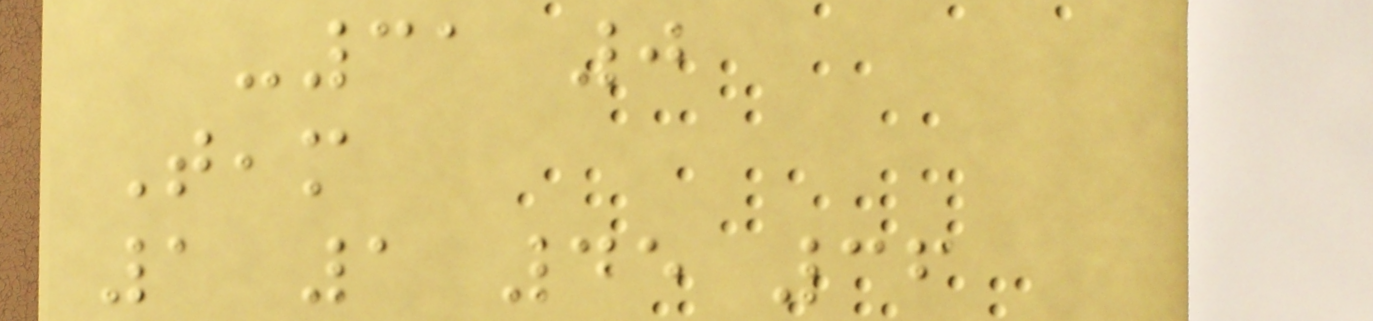-31 0
Team
1 1 45 36
